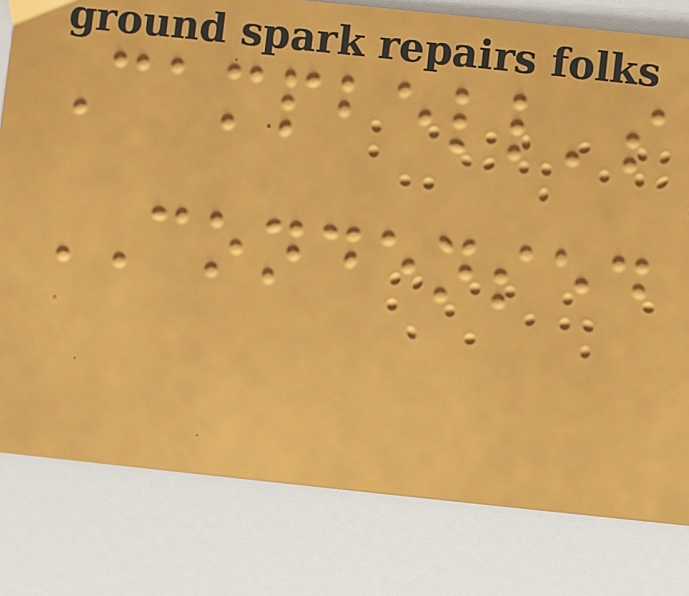Campbell's
CONDENSED
